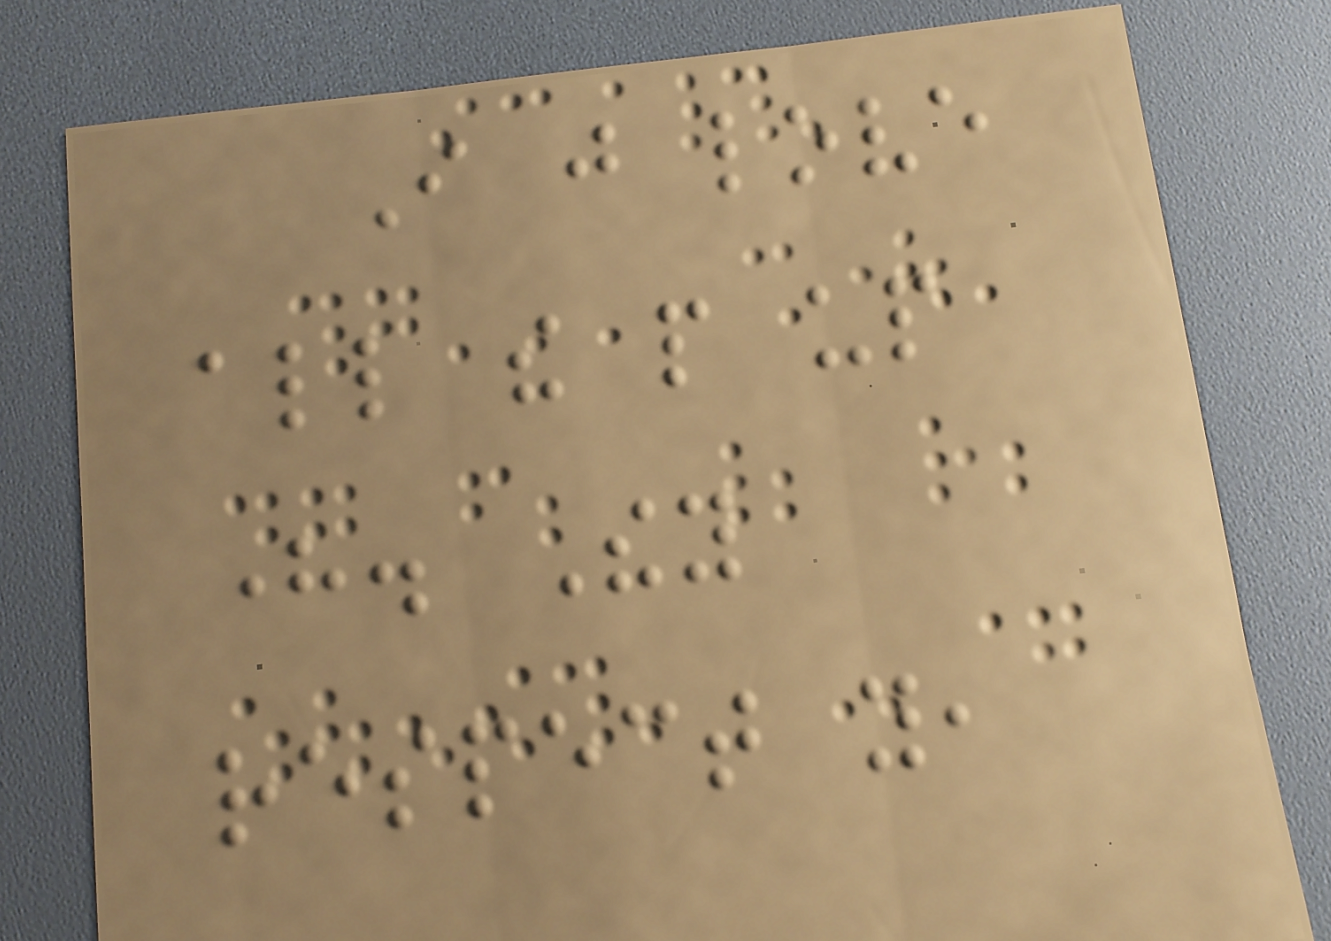I just love
all the people up
here. They
respect you,
